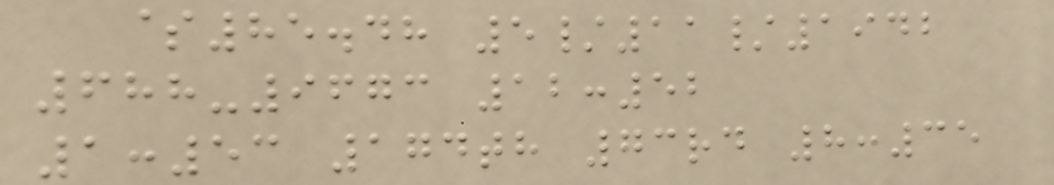$85.48 5/11/1942
688-9673 12:52
1:53 174th 73rd 8:35
